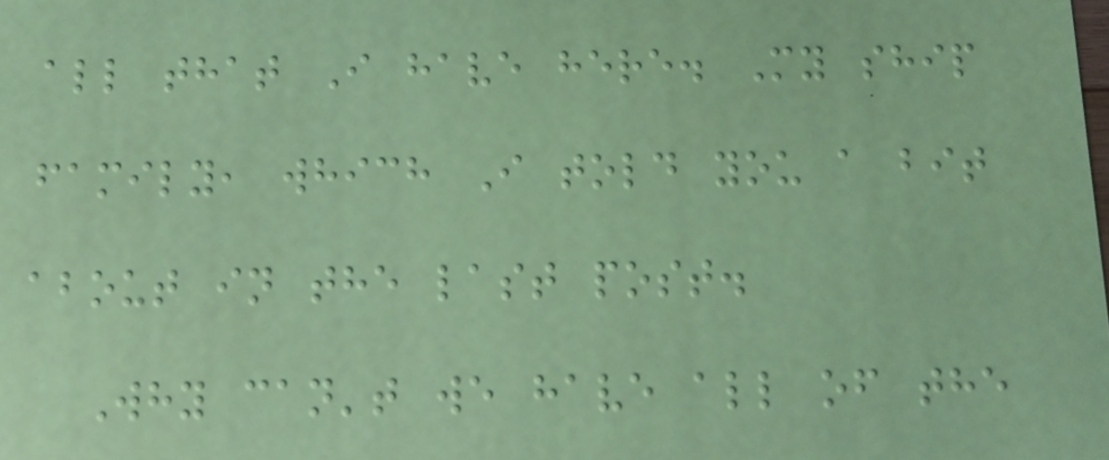all that I have here. My ship
family, which I told you a bit
about in the last post.
Why can't we have all of the
